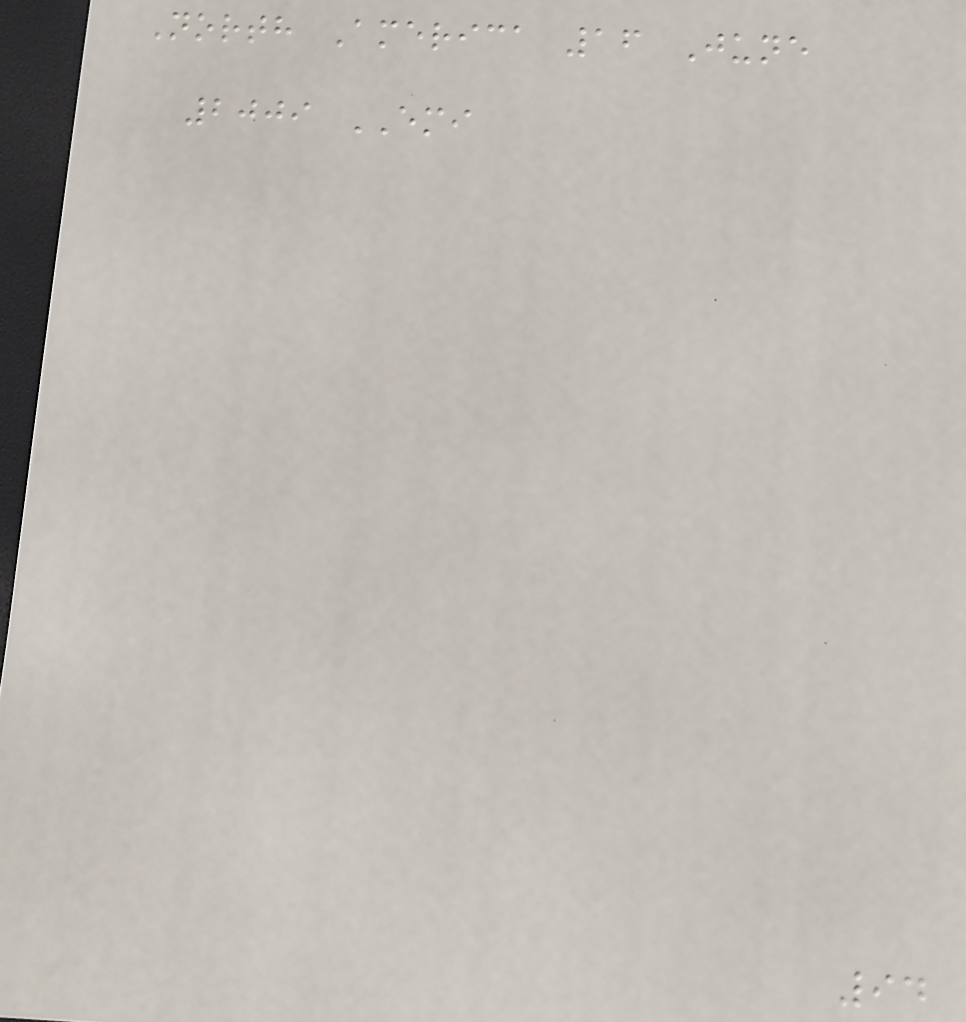North America 16 June
2009 EMI
94
